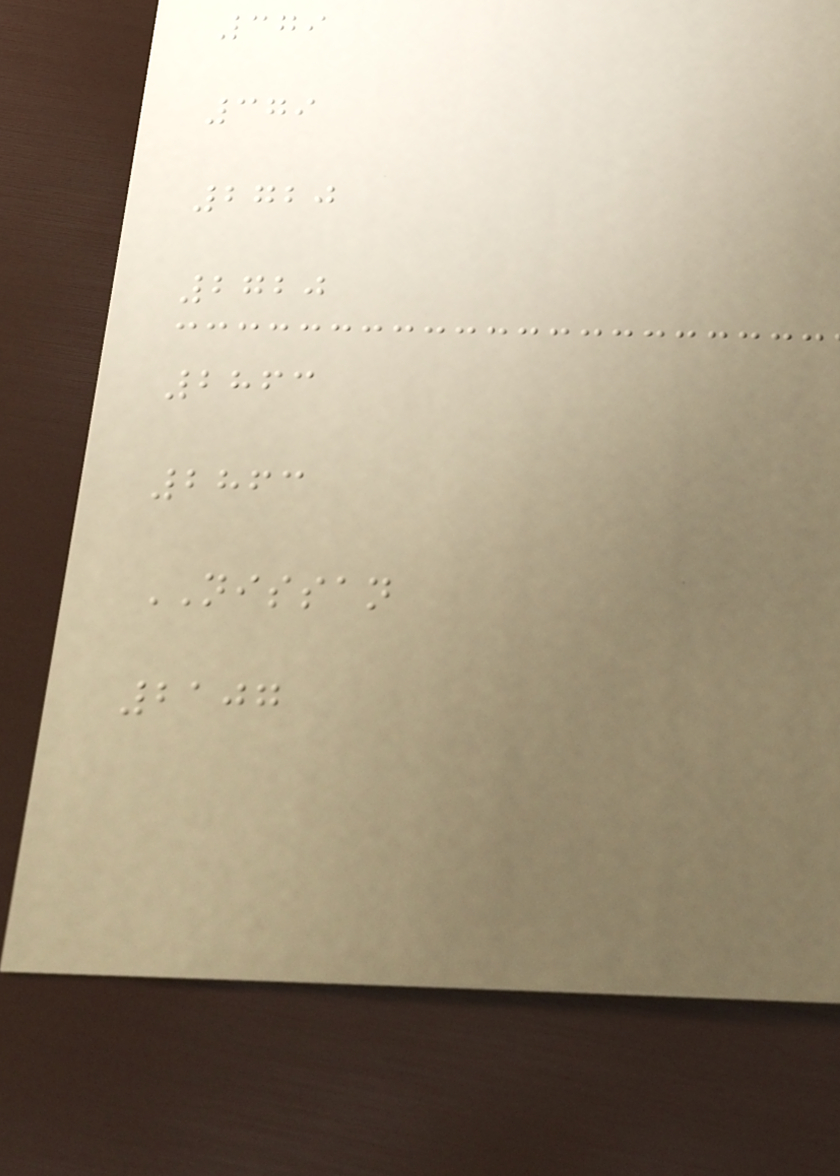379
379
2720
2720
2863
2863
NISSAN
2107
